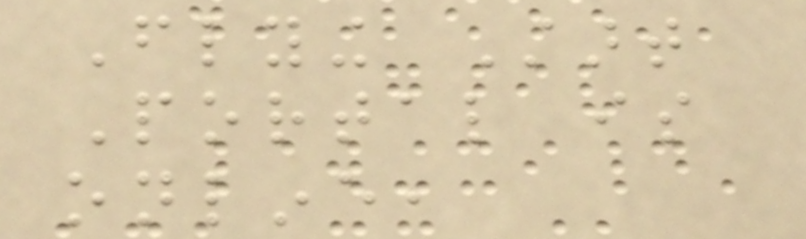Flying Start
Portal is
online,
